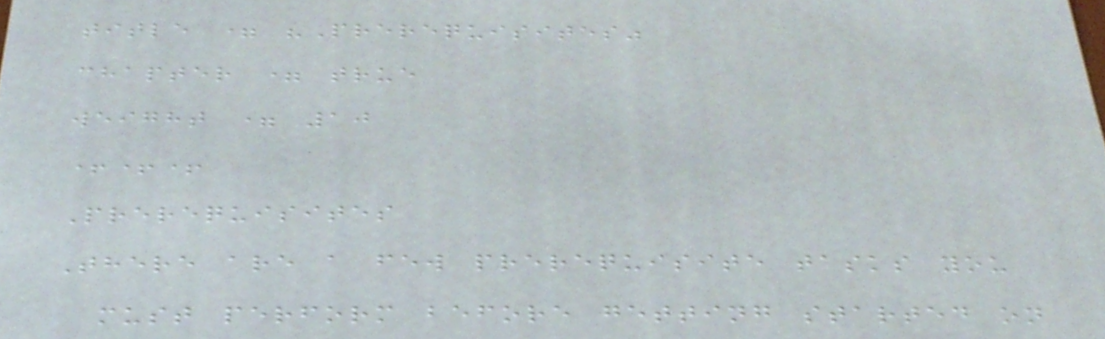title = "Prerequisites"
chapter = true
weight = 10
+++
Prerequisites
There are a few prerequisite tasks you
must perform before getting started on
